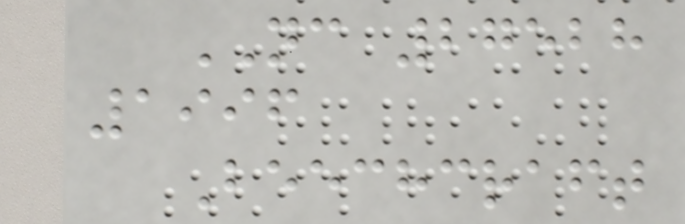NC 27528
1996
Beechcraft
